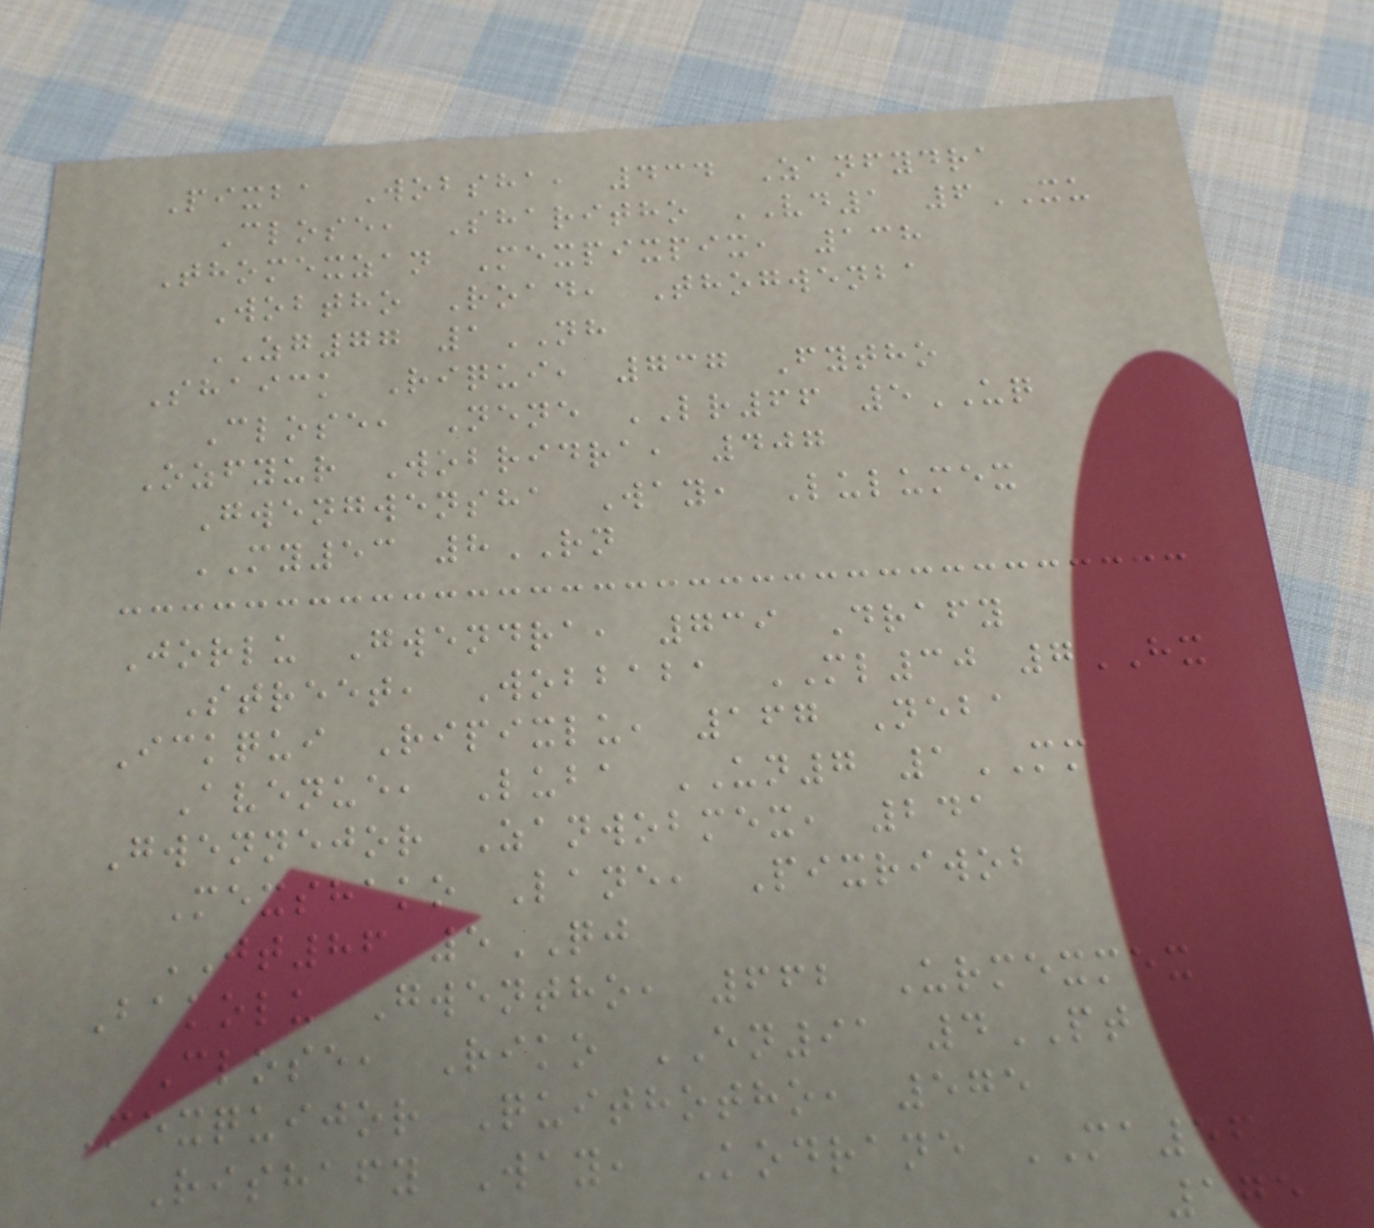Pixba Wobsha, 434 Zanfydra
Close, Sharitho VD1 6XU
Thomexzan Mexpixpix, 138
Wobtho Road, Thogwenba
ZG77 1NH
Shaick Riqui, 737 Fytho
Close, Nene LR66 5UQ
Ozfyur Wobridra, 407
Gwengwensha Way, Lulumex
MY53 8RN
Jorlu Gwendra, 739 Drafy
Street, Wobbaba ML30 7HX
Ickqui Ripixlu, 167 Neba
Avenue, Luba UN7 1MM
Gwennejor Zanwobmex, 241
Mexshako Lane, Pixriwob
JT86 5QJ
Bakolu Gwentho, 662 Urmexmex
Close, Riko EN91 4PT
Mexquijor Quithotho, 575
Rishafy Way, Kodrane MA56
175
